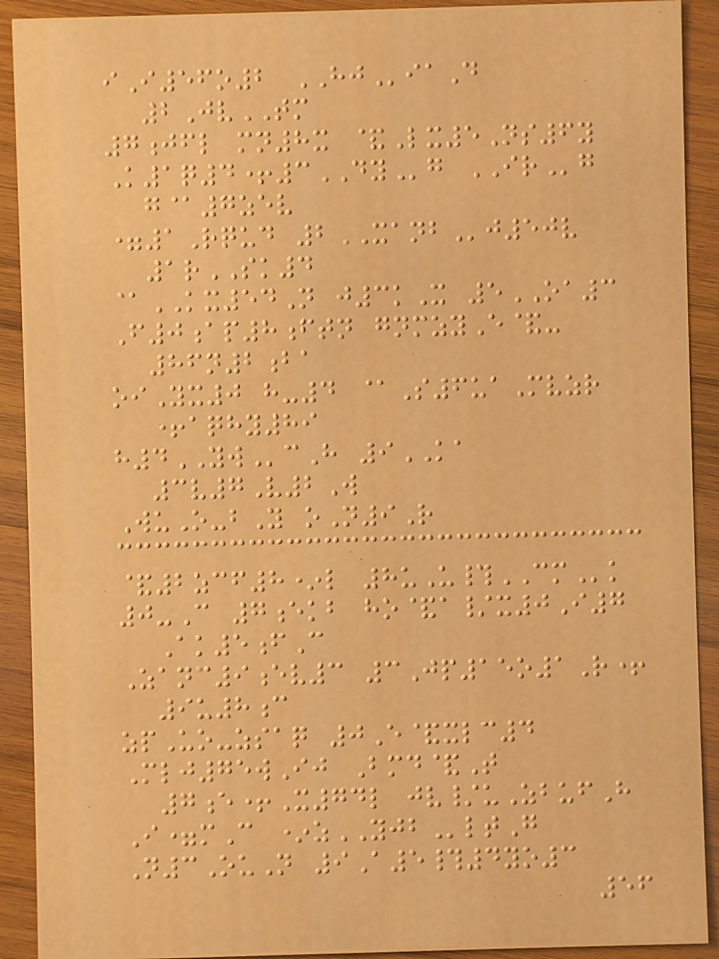iI56o2 HJiaD
2JvTM
7jfl mn8x &Lx5Ns6y
K1q4+3DYg IRg
g@7zev
=1Rqud 2XANBj50v
1rSK4
@KX54N j3kX 5OA3
F0ap8ftn gnmzyE&-
86n2ba
oiYx0 h-4 @S6uaMvzr
+aqhy89
h4YWcH 9KA
3v7V2W
WuO-bY oN9R
&2zcf8*l 8uU#CMk
0-C 7ekb ho&a/x0I7
Ak5fC
Zanc9ev3 3Jp15o1R+
9u8c
zpUo-zsaq 0E&xlc4
Mlj75wIj Bmd&T
7e+X74l jv/uZbufH
I=mC *zYJBltG
N3OuN 9A5#4yo3
56
